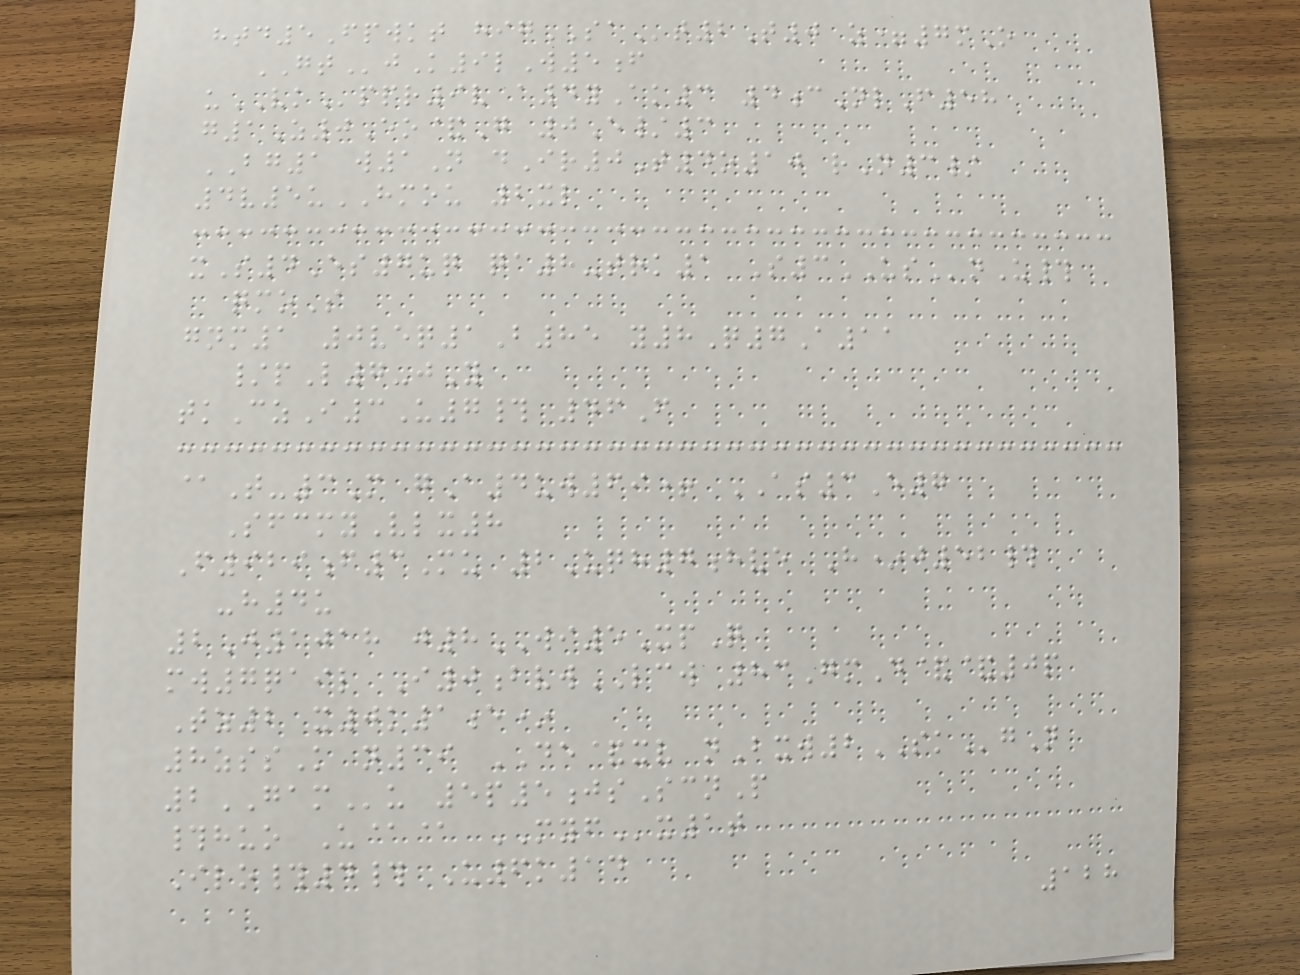htd5Fpwkt higSAt2T0 z=7mO
GTjK9lW5f
uVKppr9v a4yAk3 4cNlF58
g1Z0Eo&G 0E/3
BG1 w1N dIr0T4o10 rN3/
4v5uHMOU 2xl
xS4Es7uq qa8-trk1 S3USnU#
qmoS
gnm1 0veq1B85 y8Q7A11
/pL7-jY
tkCzI3U7# 46F
@T-3M gA4uw69+ AS3E7
SfcmyVlx8
F929f3Mu 2Uqh7hve H*j52#
-h4u
2J1018 j8WI5XpQ
mw7qail I0bvwLCW 83GmD&&0p
Tz2 x0k1e*
8zssK n39 DE&xv nBxw2SKgN
2GAMu 5p5jsScnP
#huo U@@ MYFx1t
Ilo#4# U6k14
128
